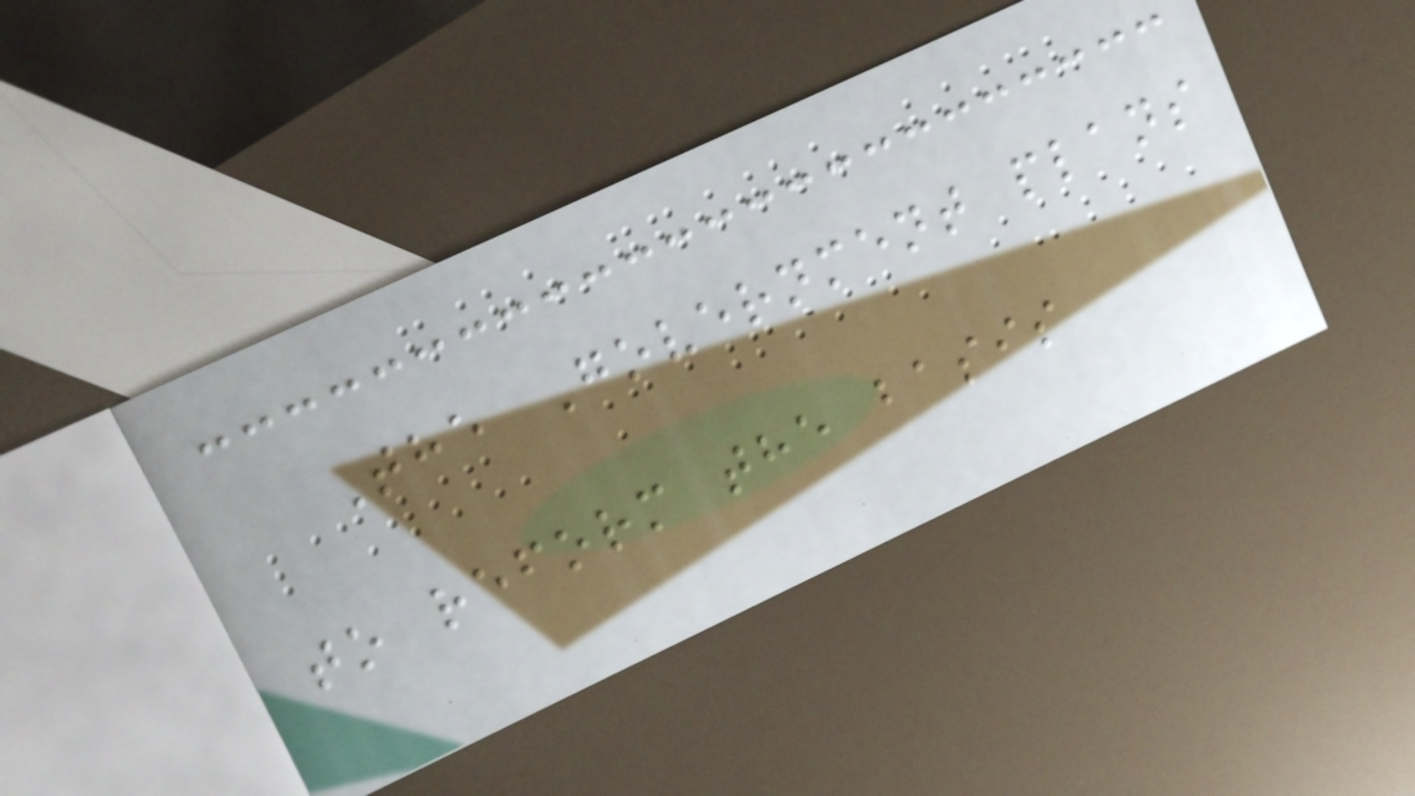The Government plans
to reform the basis
